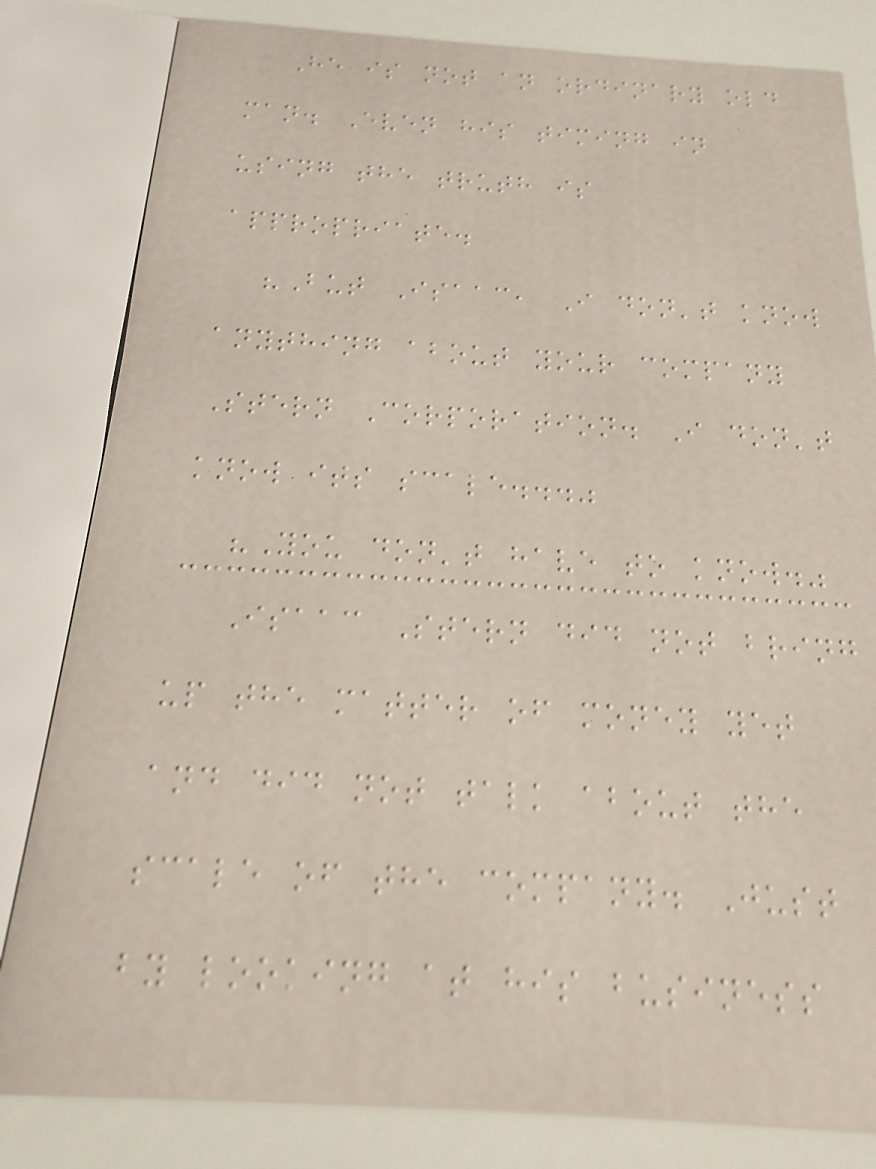He is not an ordinary old
man. Even his timing in
using the truth is
appropriate.
"But Isaac, I don't know
anything about your company
Stern Corporation. I don't
know its scale..."
"You don't have to know."
Isaac Stern did not bring
up the matter of money yet
and did not talk about the
scale of the company. Just
by looking at his business
